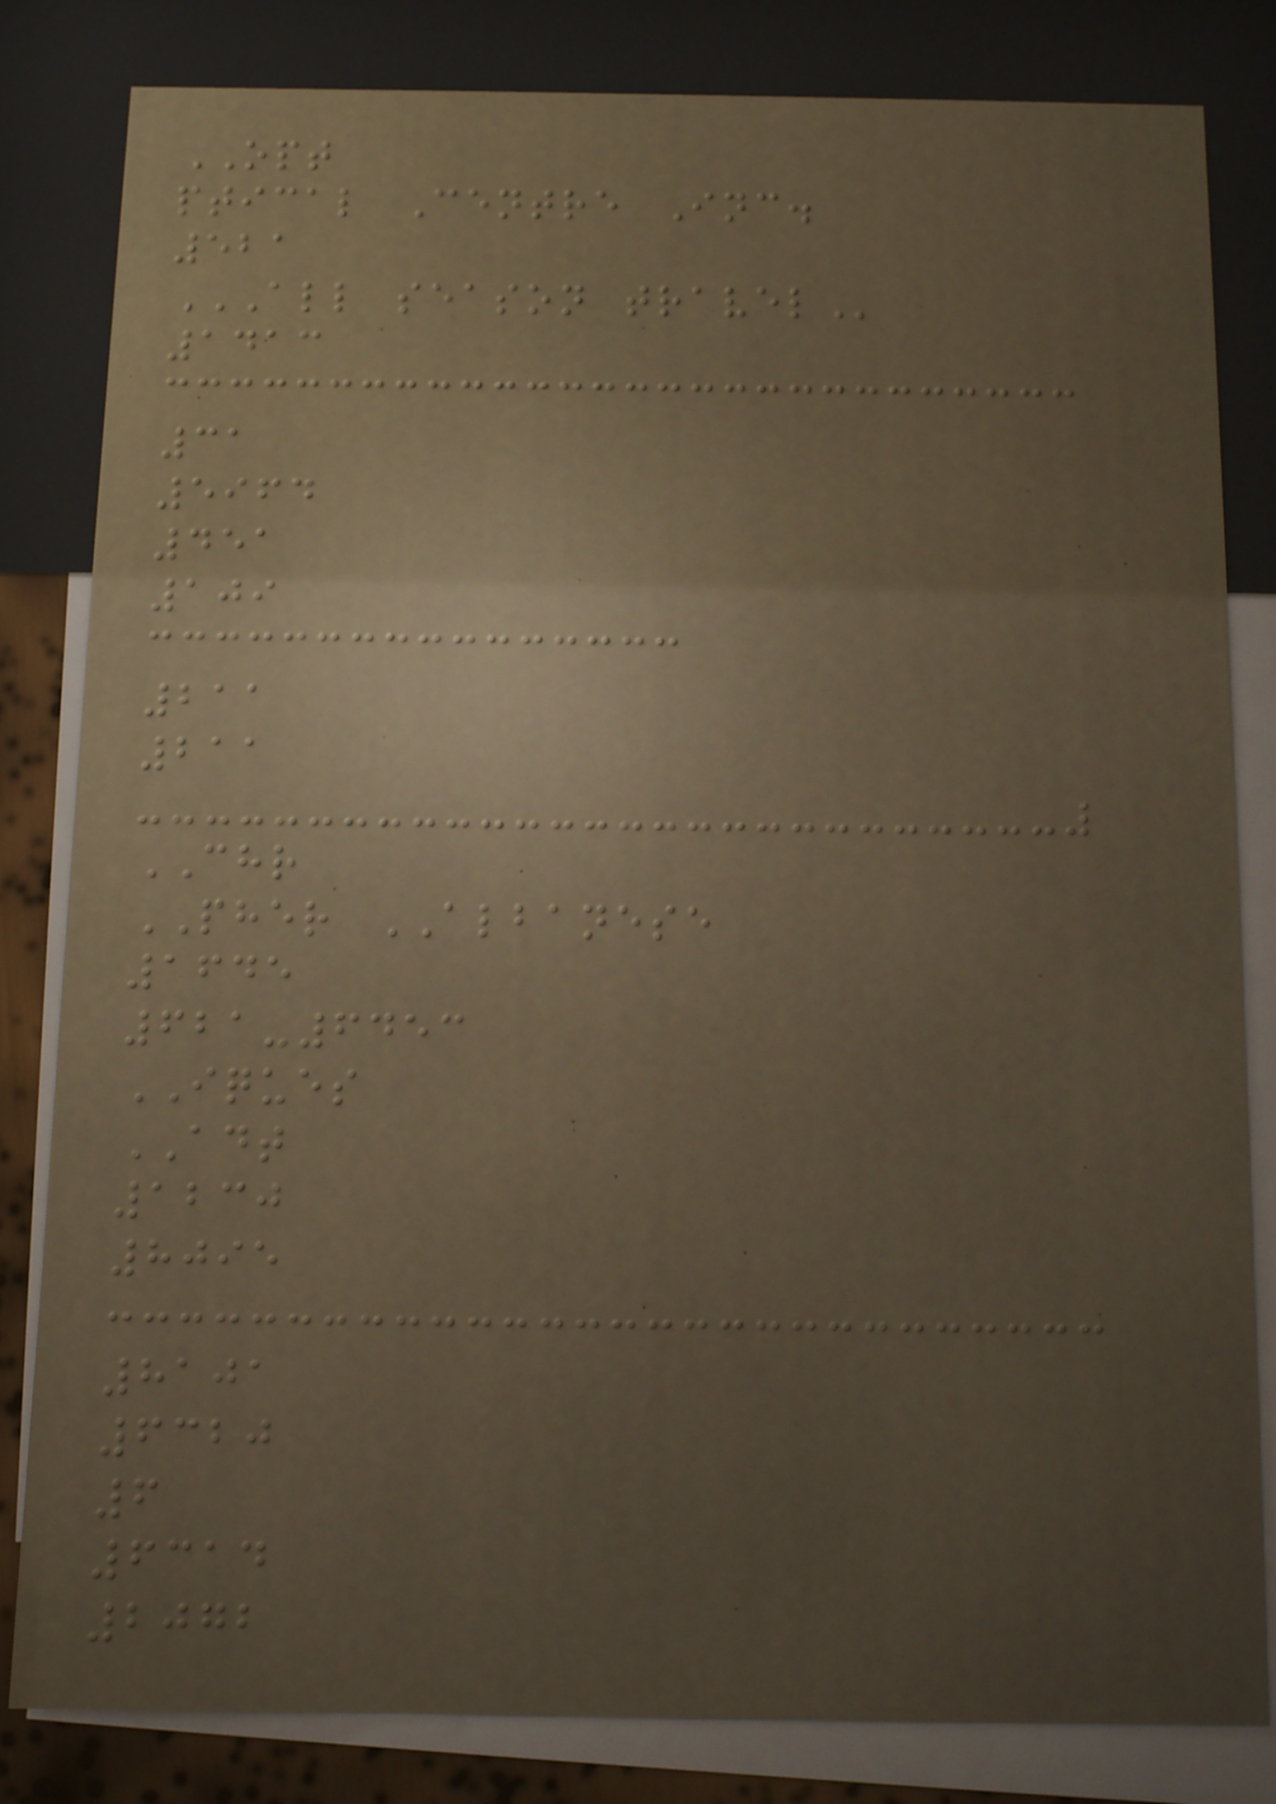OPT
ptical Centre Inc.
521
ALL SEASON TRAVEL
1413
31
5964
451
109
211
211
CHR
PHER ALBANESE
1645
621-6453
IQUES
ADT
1230
8095
8101
6320
6
6314
2072
